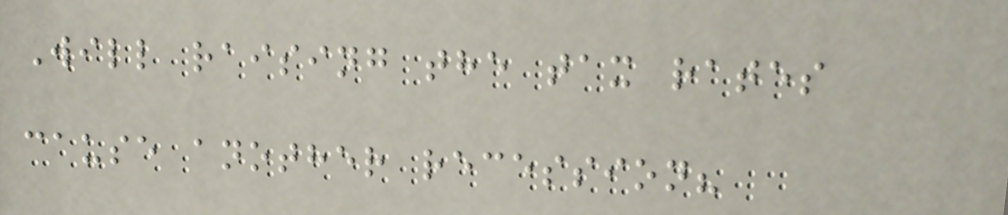Will raising the tax rates
cause another recession?
